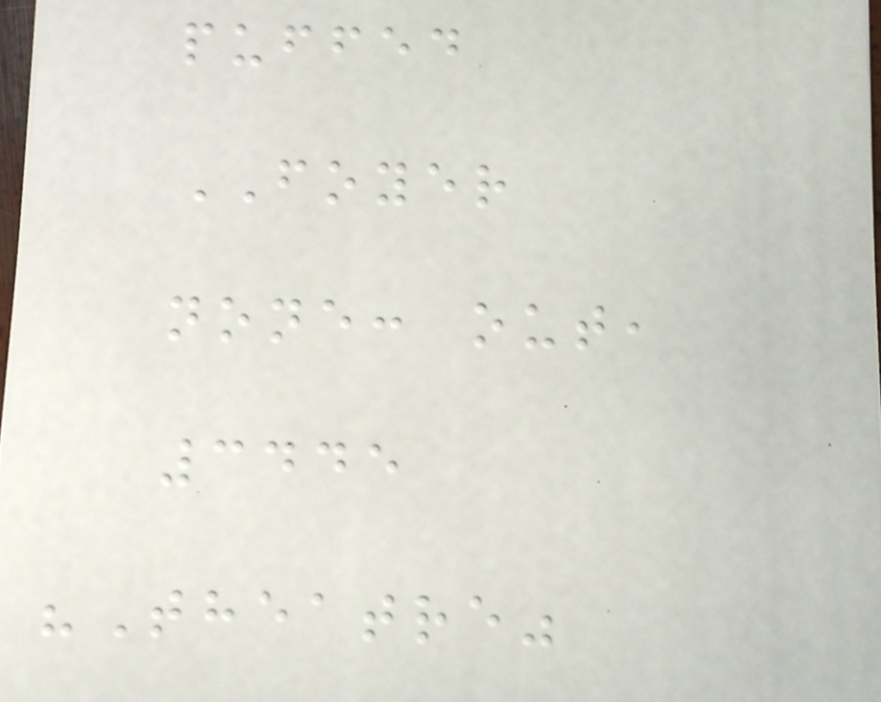puffed
FOYER
none: out,
3445
"Theatre"
